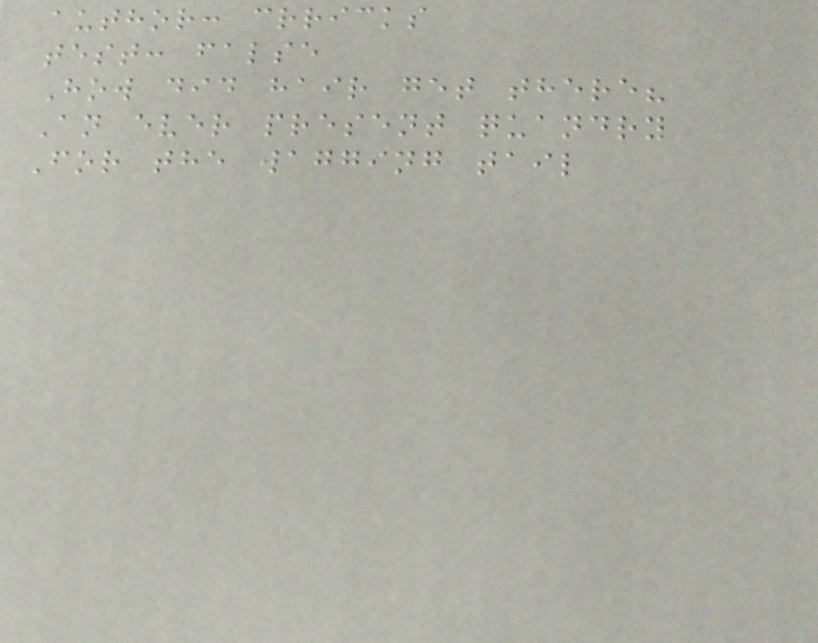author: crricks
test: false
How did hair get there?
An ever present quandry
For the wagging tail
